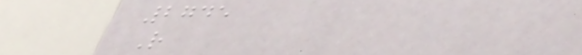2745
R
